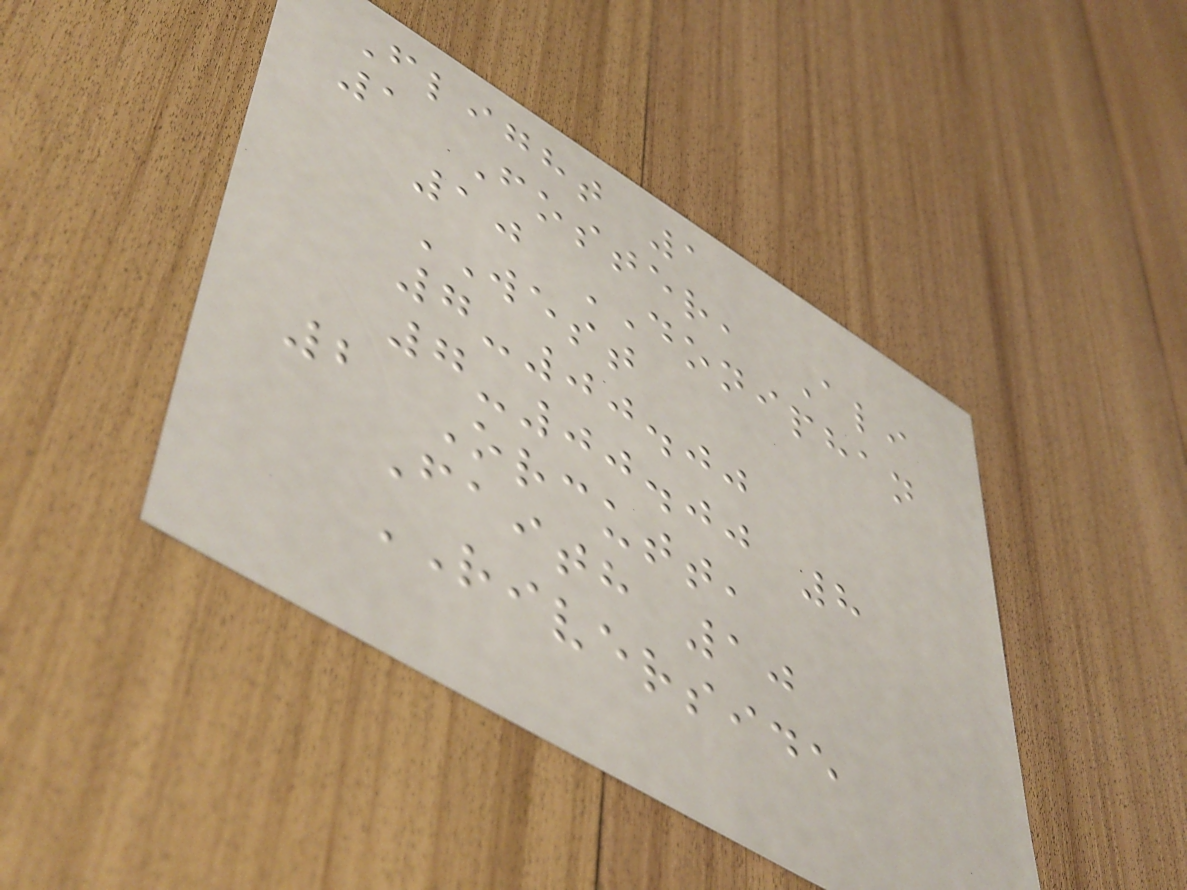Flight 1
1 Foster, Ali
10 DONIPHAN
WEST
7-00.00
7-00.00 8
2 Orcutt,
Faith 10
RIVERSIDE
